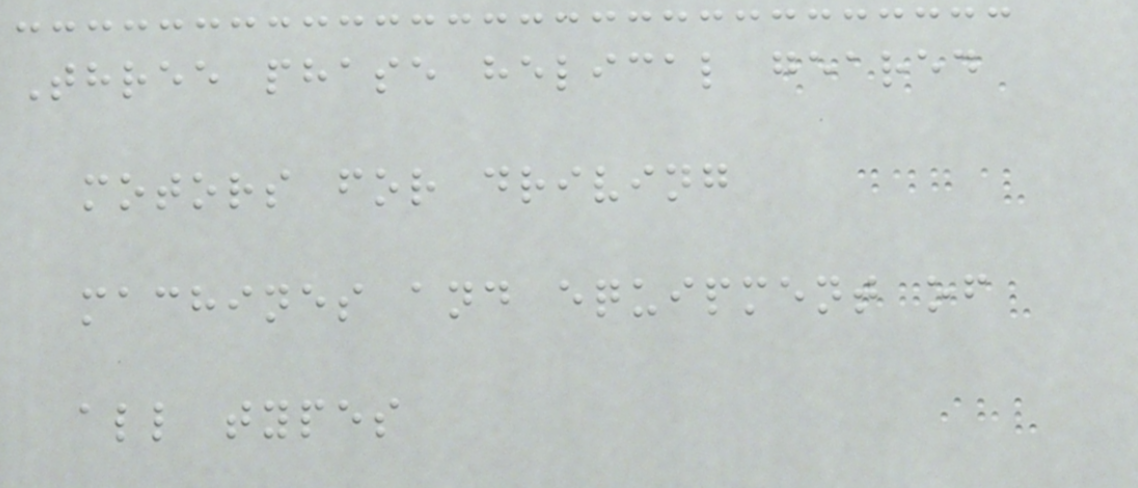Three phase helical geared
motors for driving
machines and equipment of
all types
